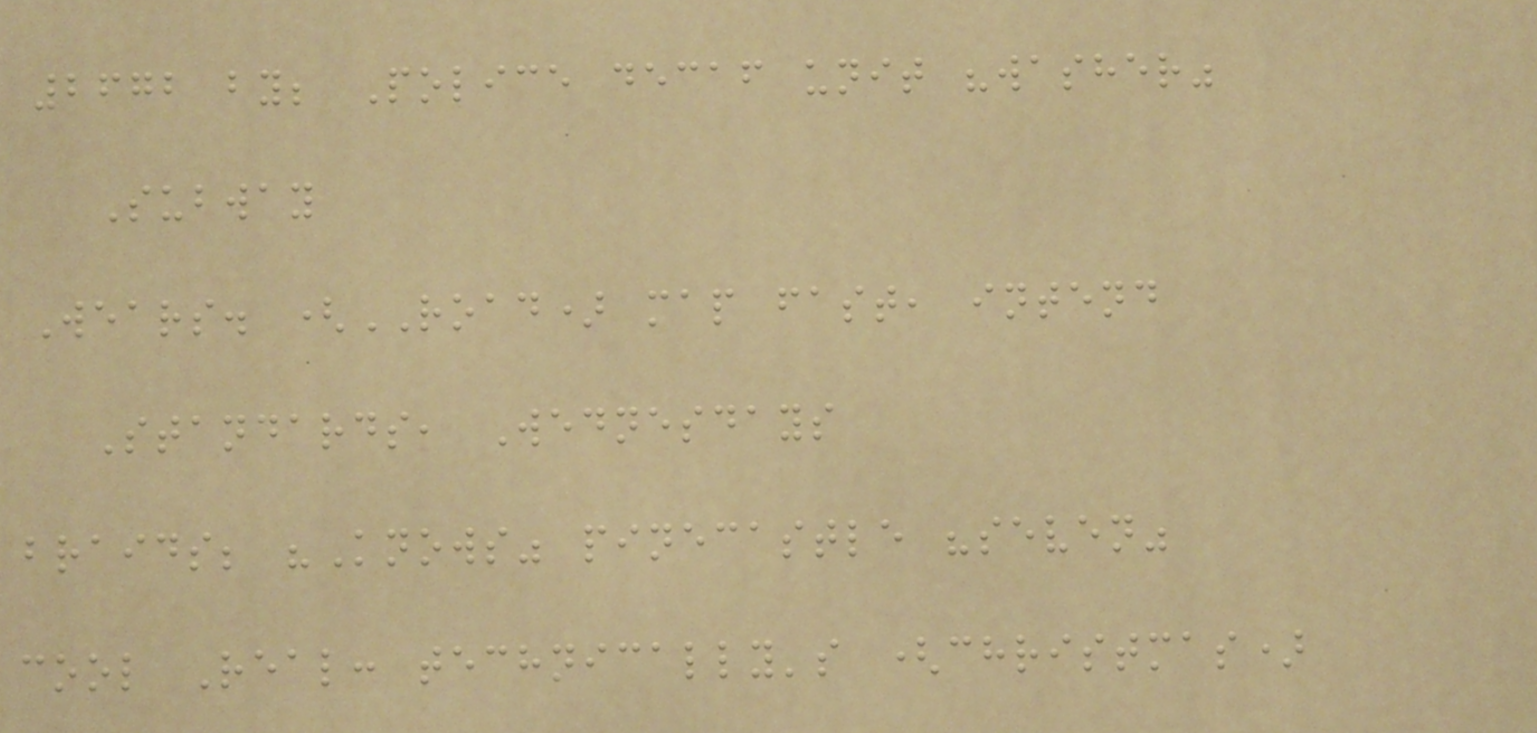2672 by; Police decaf unit "washer"
Subway
Wears. (ROAD) map fast, intend
Standards, Wednesdays
braids; "Knows" pinecastle "seven"
cool Real: technically's (christmas)
